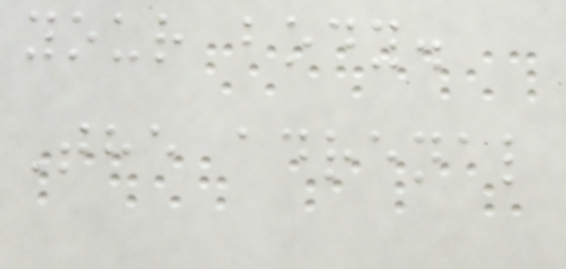your body.
The adrenal
